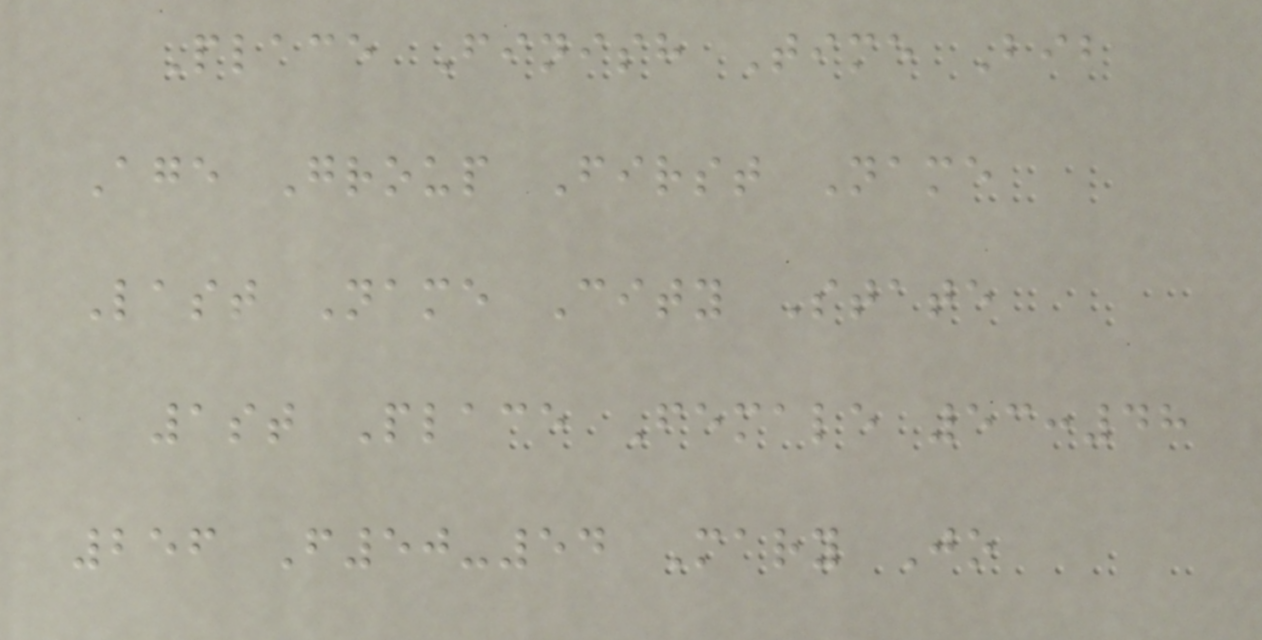Place Finish Time Bib
Age Group First Name
Last Name City State
1st Place Female 53:48
256 F50-54 Mary Jo
